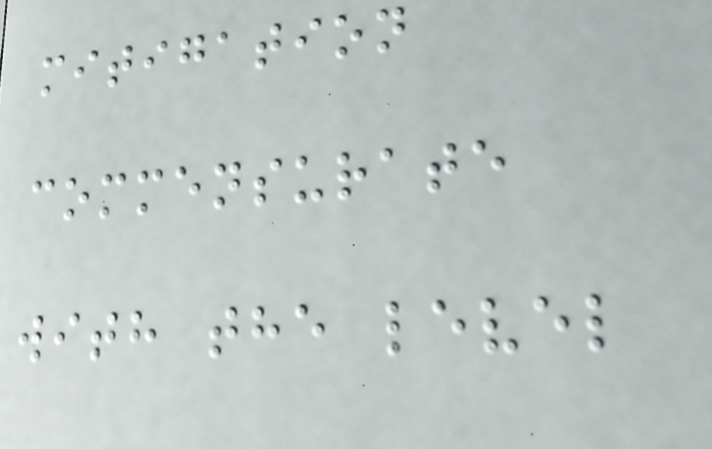mitigation
commensurate
with the level
